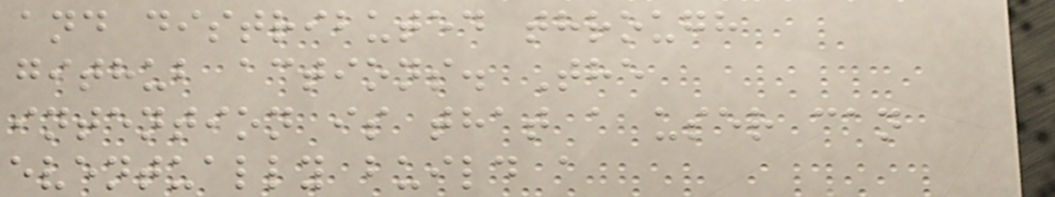and distributed through
github actions. The
intention is that a user can
eventually build a
